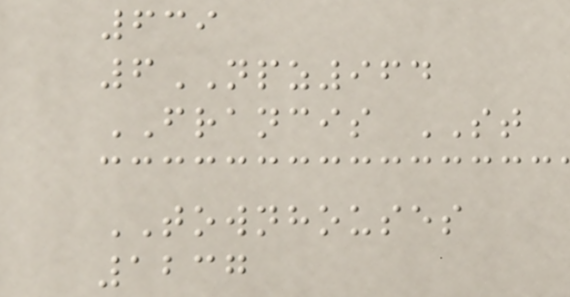639
6NPZ964
FRANCIS ST
TOWNHOUSES
1237
